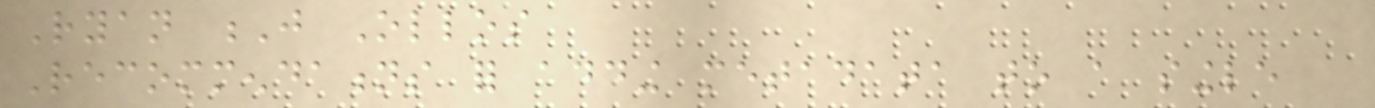Ryan J Ollos
Recommendations for adding metadata to a single
